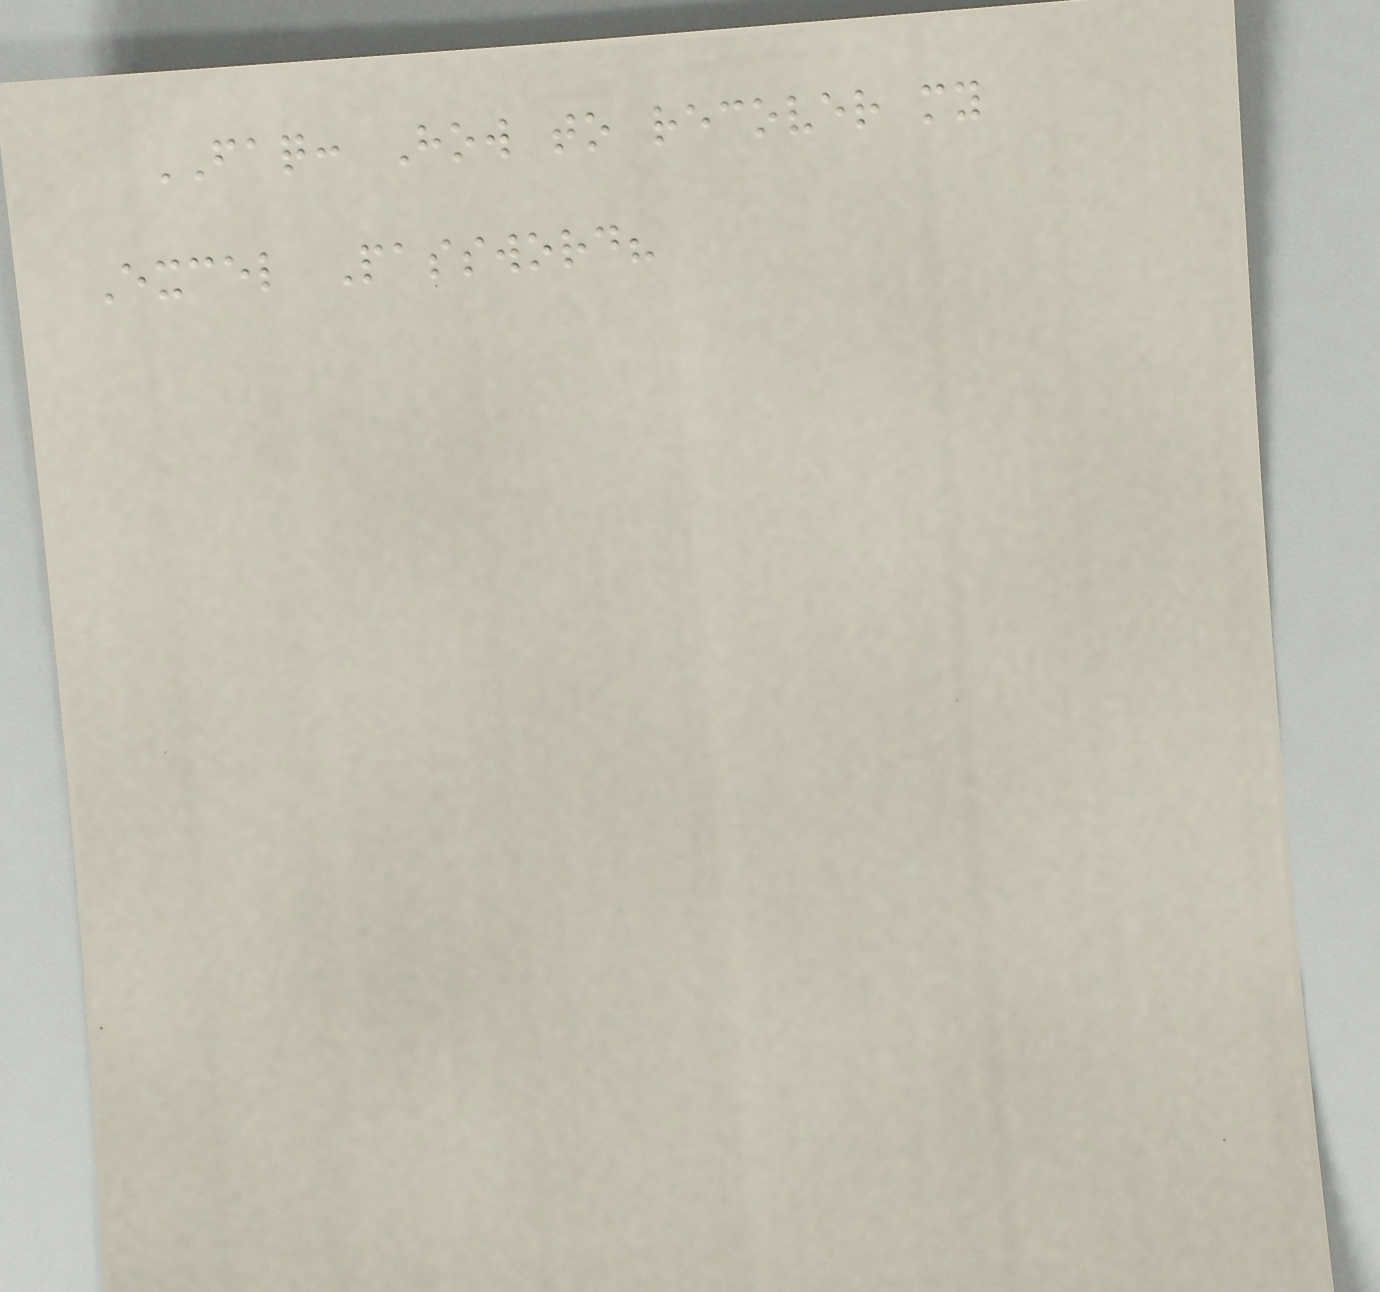FAQ: How to recover my
Excel Password?
